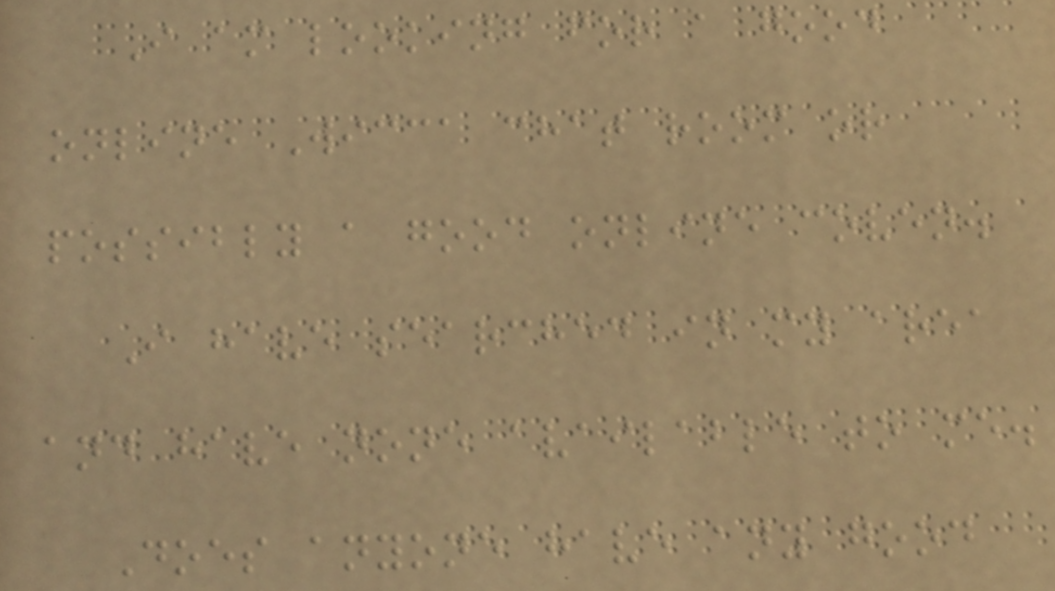I am looking for a good
online Wicca chat room or
possibly a good online coven.
I have searched in my area
and have none available to me.
Does anyone have any good
